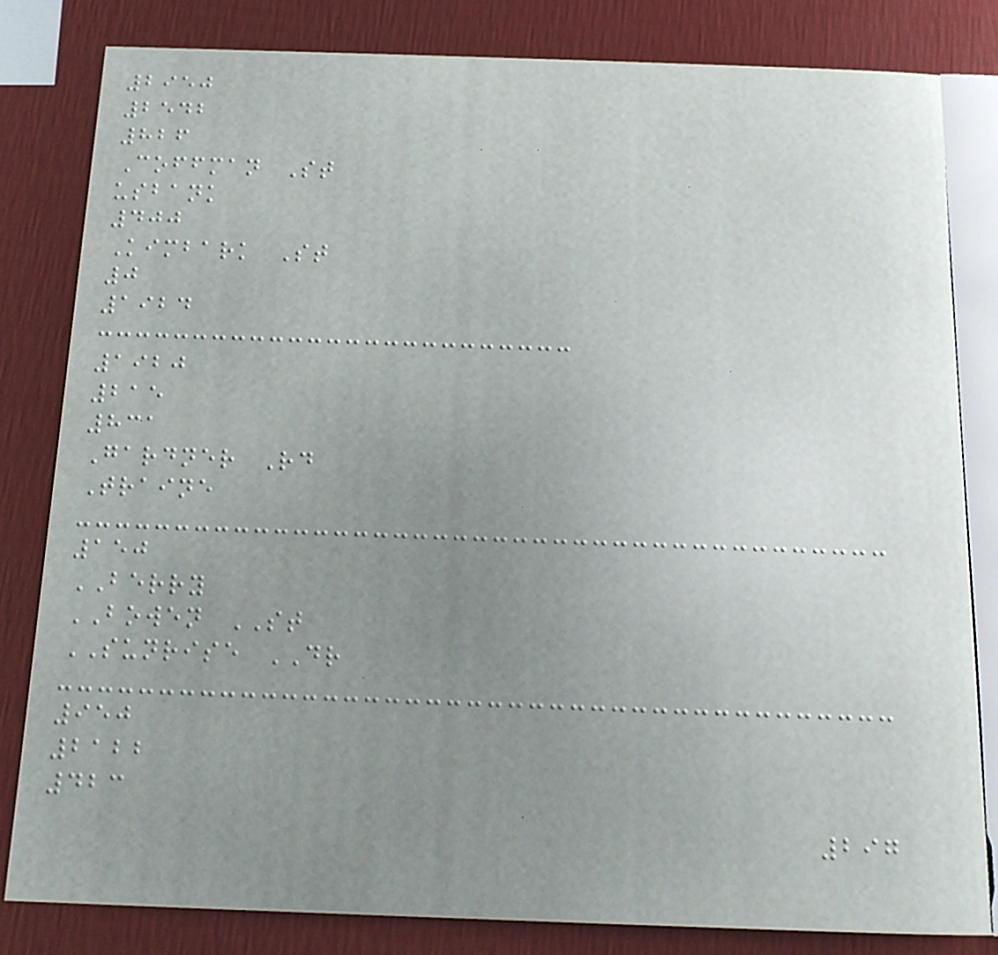2950
2542
826
Coffman St
usbank
400
Kimbark St
0
1924
1920
215
831
Gardner Rd
Traine
150
BERRY
BOWEN ST
SUNRISE DR
950
2122
423
297
